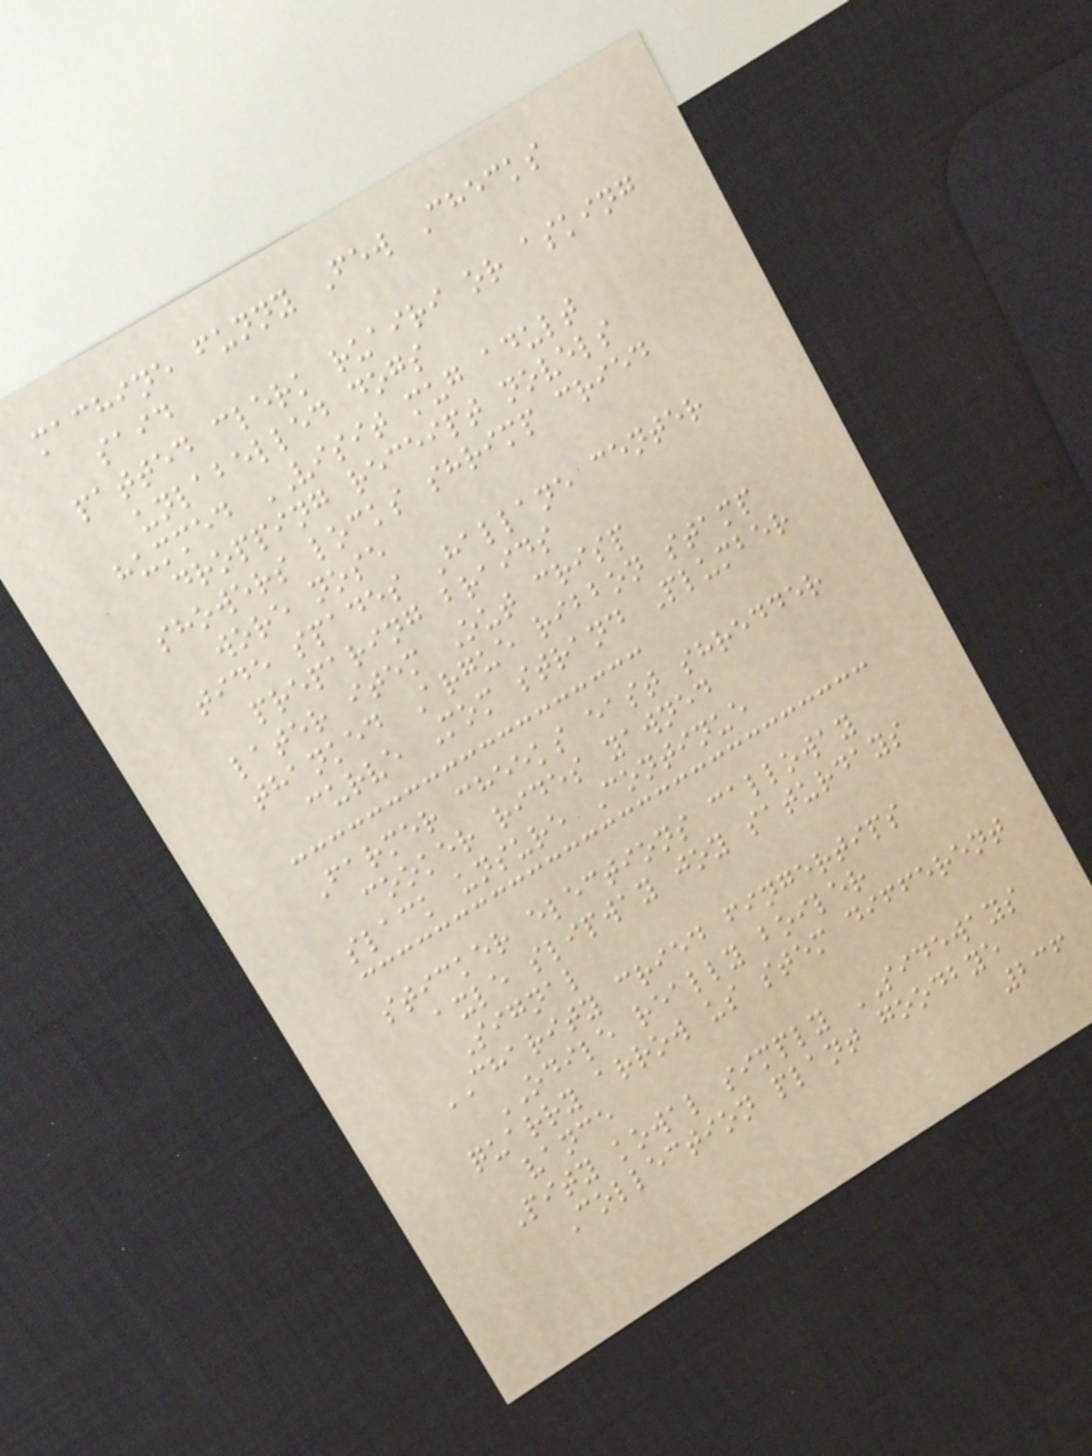machine funny Few Checks
said
patted clerk ruairi or asking
unlabelled dogs
hummed VISIT mug adult
dropping receipt novels
showers locks shrimp cried
wore nose
tide spades Hallane center
preparing braids
later item Out crisp
thanked Argue ribbon stamp
curve Mom strand Plumber
Farmer cheeks east shredder
cooker rides yawned
slack unsure Continue
sticker elections calloway
axle slipway joy saturdays
Signal
CHARITY cried fingertips
ODILE really boiler
quarry arrow us stem different
vance
Pity kowal simply SIDEWAYS
Collection plant goodbye
236
